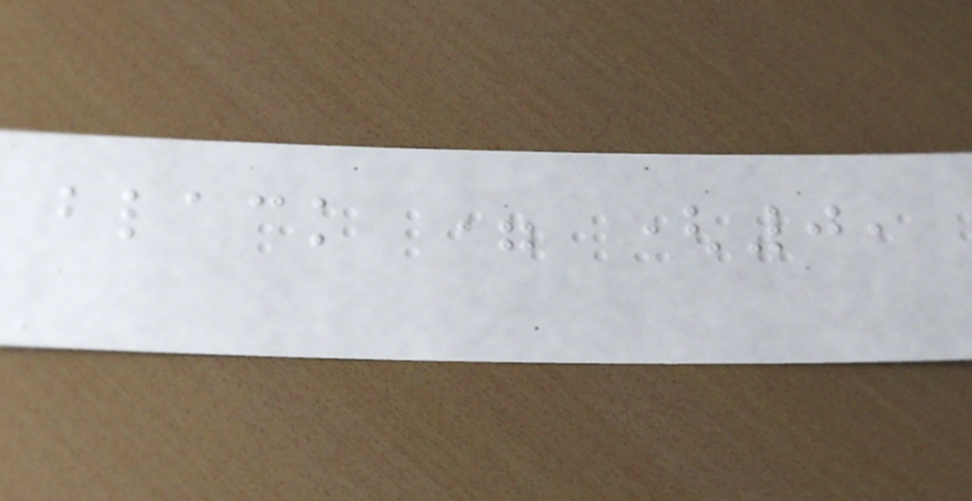black = (0,
